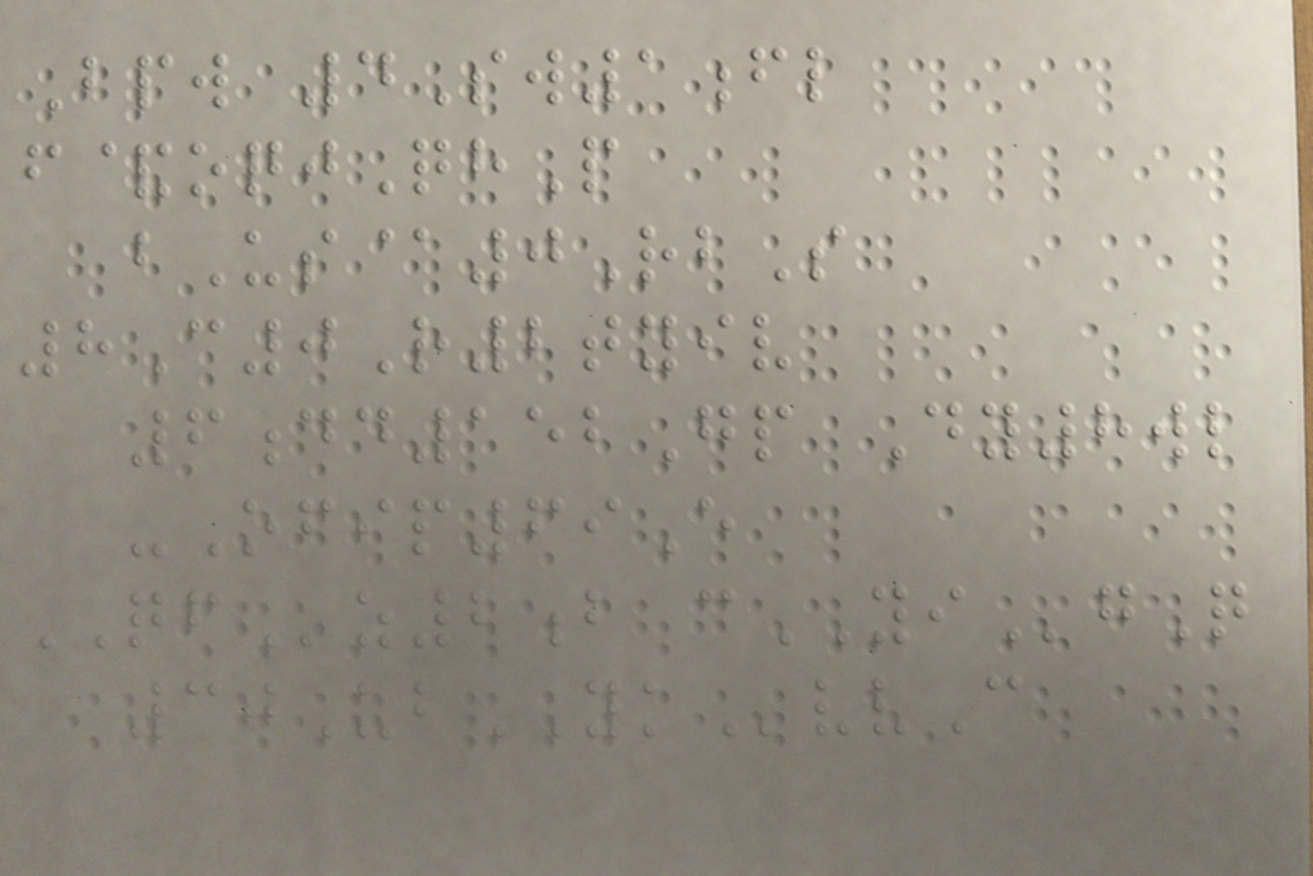Bpw 4Sw1fl
f&oqjQhP
bUs@0RbS
8C0R2tyiv
6dd152Gp Dy8wl
-Ofip69E
QFz2b cYIgQ
30UbYKvvC
